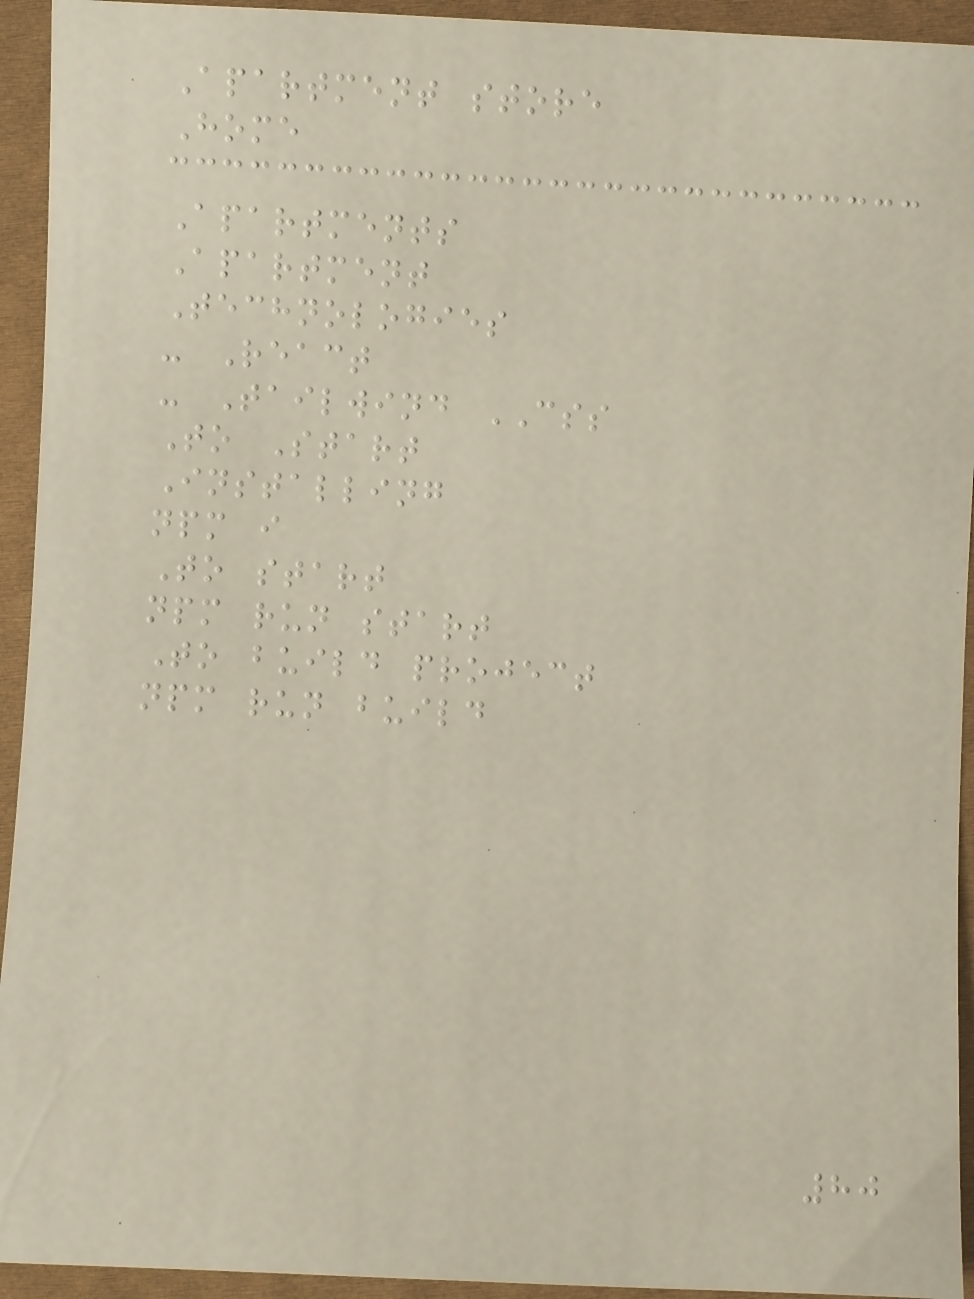Apartment store
Home
Apartments
Apartment
Technologies
- React
- Tailwind CSS
To Start
Installing
npm i
To start
npm run start
To build project
npm run build
80
